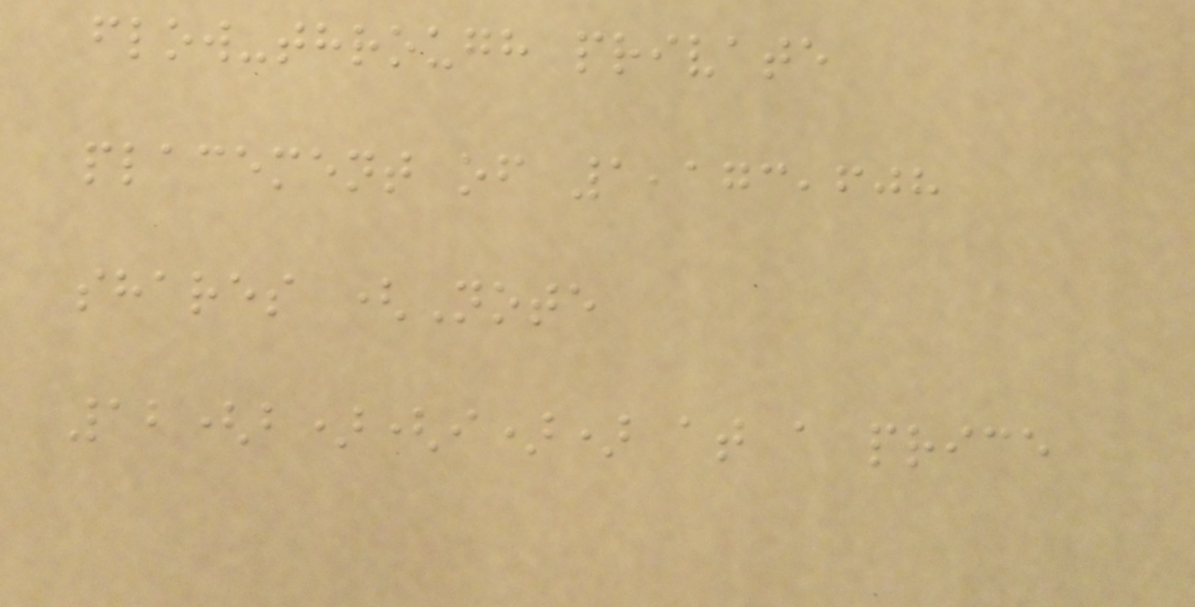flow-through private
placement of 1,173,608
shares (Note
12(b)(i)) at a price
